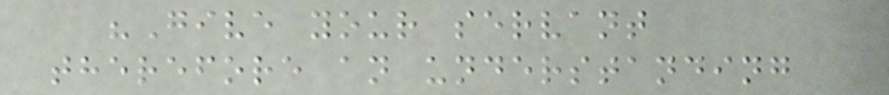"Give your servant
therefore an understanding
